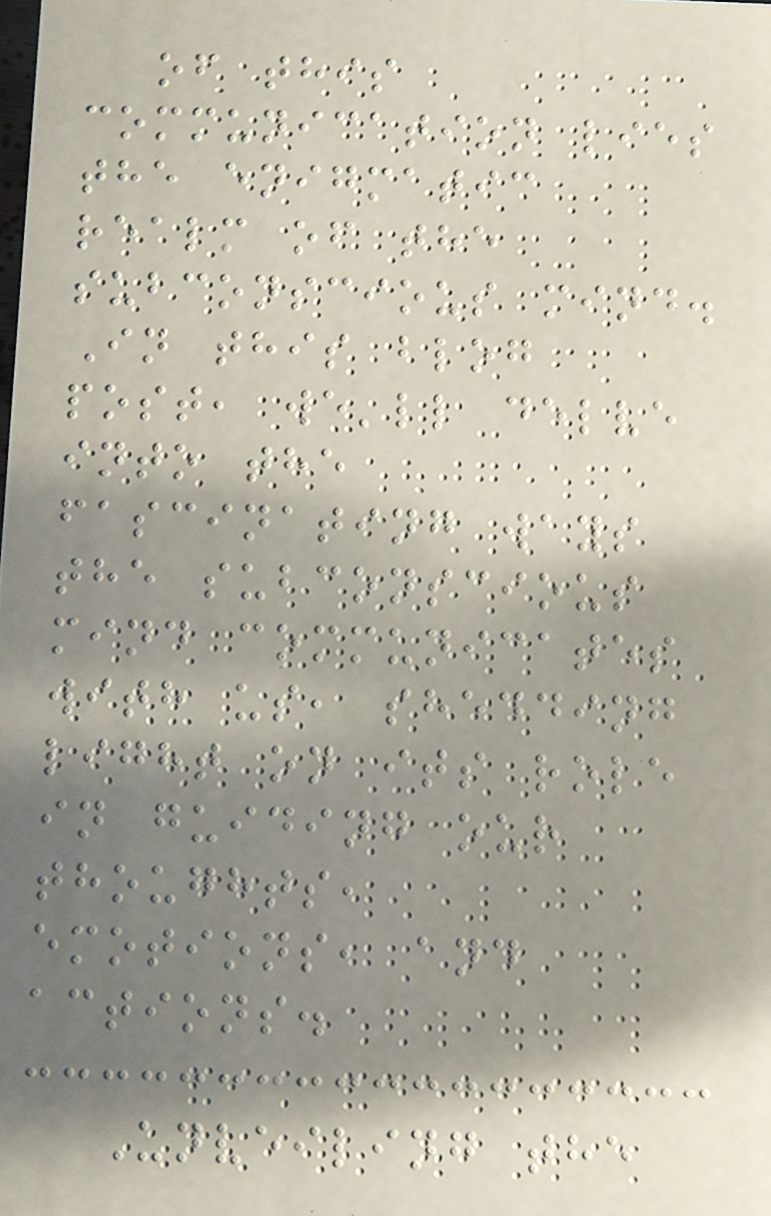of this
communication lies
the enigmatic
realm of the
subconscious mind.
In this blog
post, we'll delve
into the
fascinating ways
the subconscious
mind communicates
with us, shedding
light on its role
in guiding our
thoughts,
emotions, and
actions.
Unveiling the
